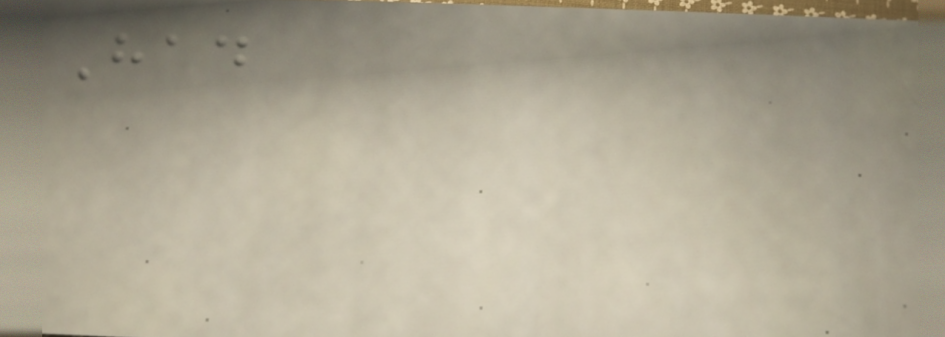Had
